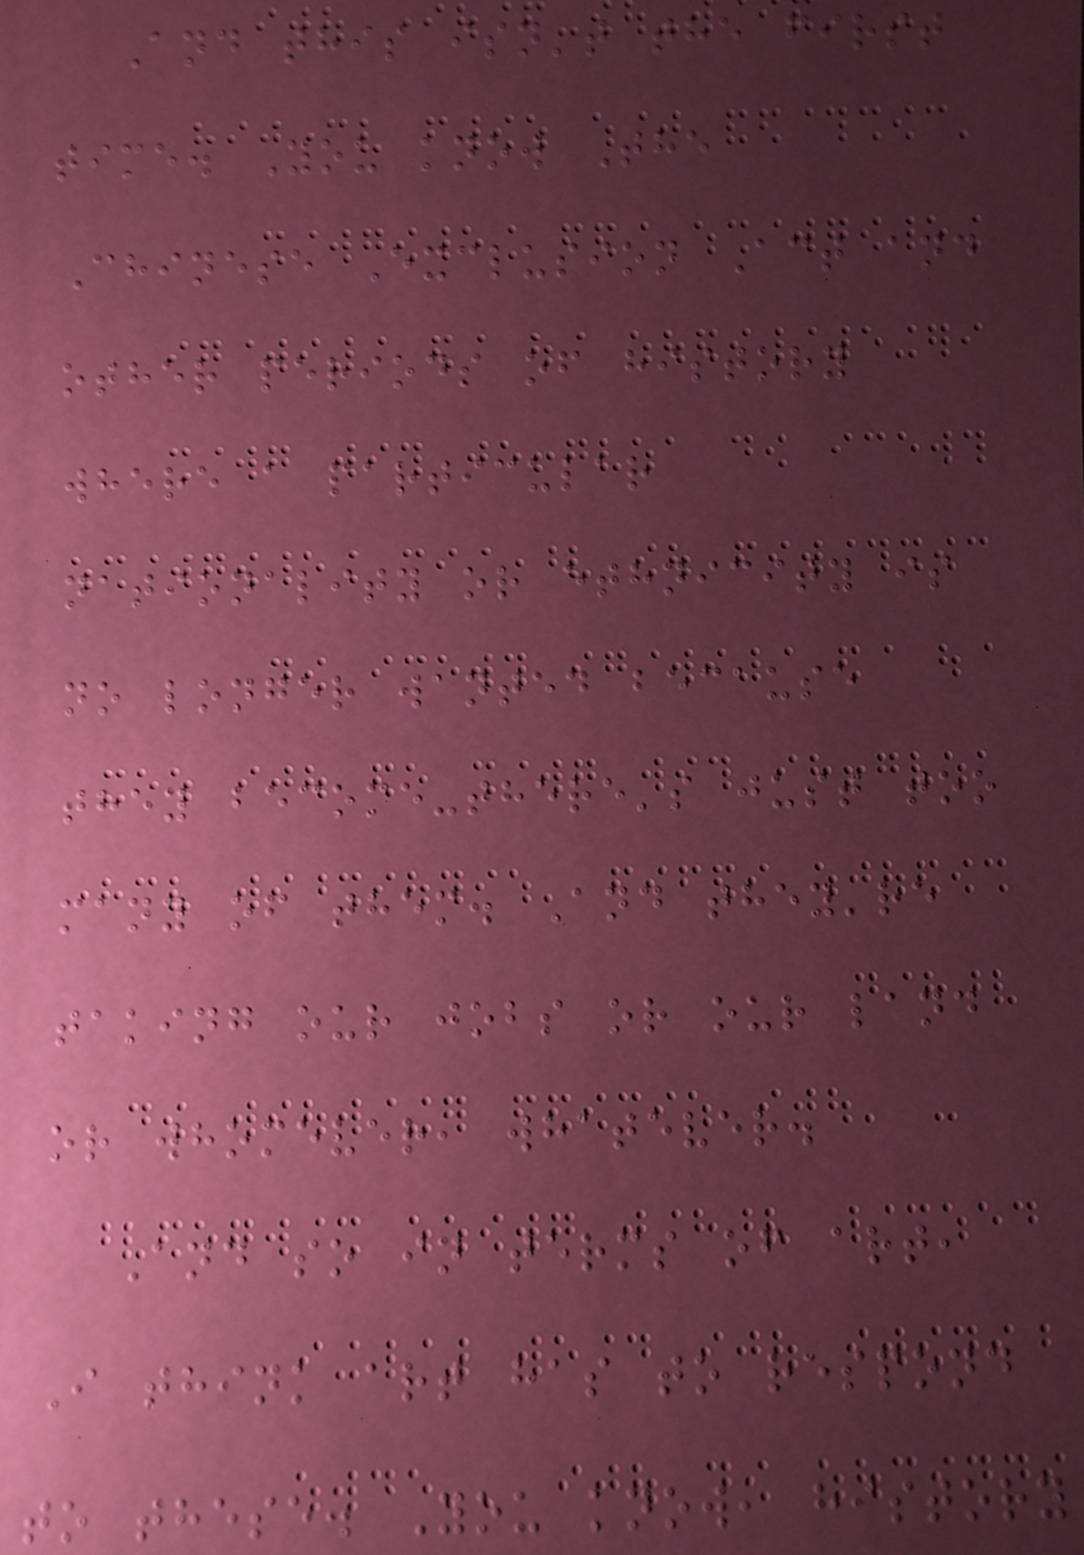And this isn't the first
time. You know The
Chinese Exclusion Act and
other periods of history
where a particular
nationality or ethnicity is
no longer wanted because
they become-there's just too
many of them. And they're
taking our jobs or our land
or whomever, whatever.
And so in terms of art,
I think art has to respond
to these. You know, history
